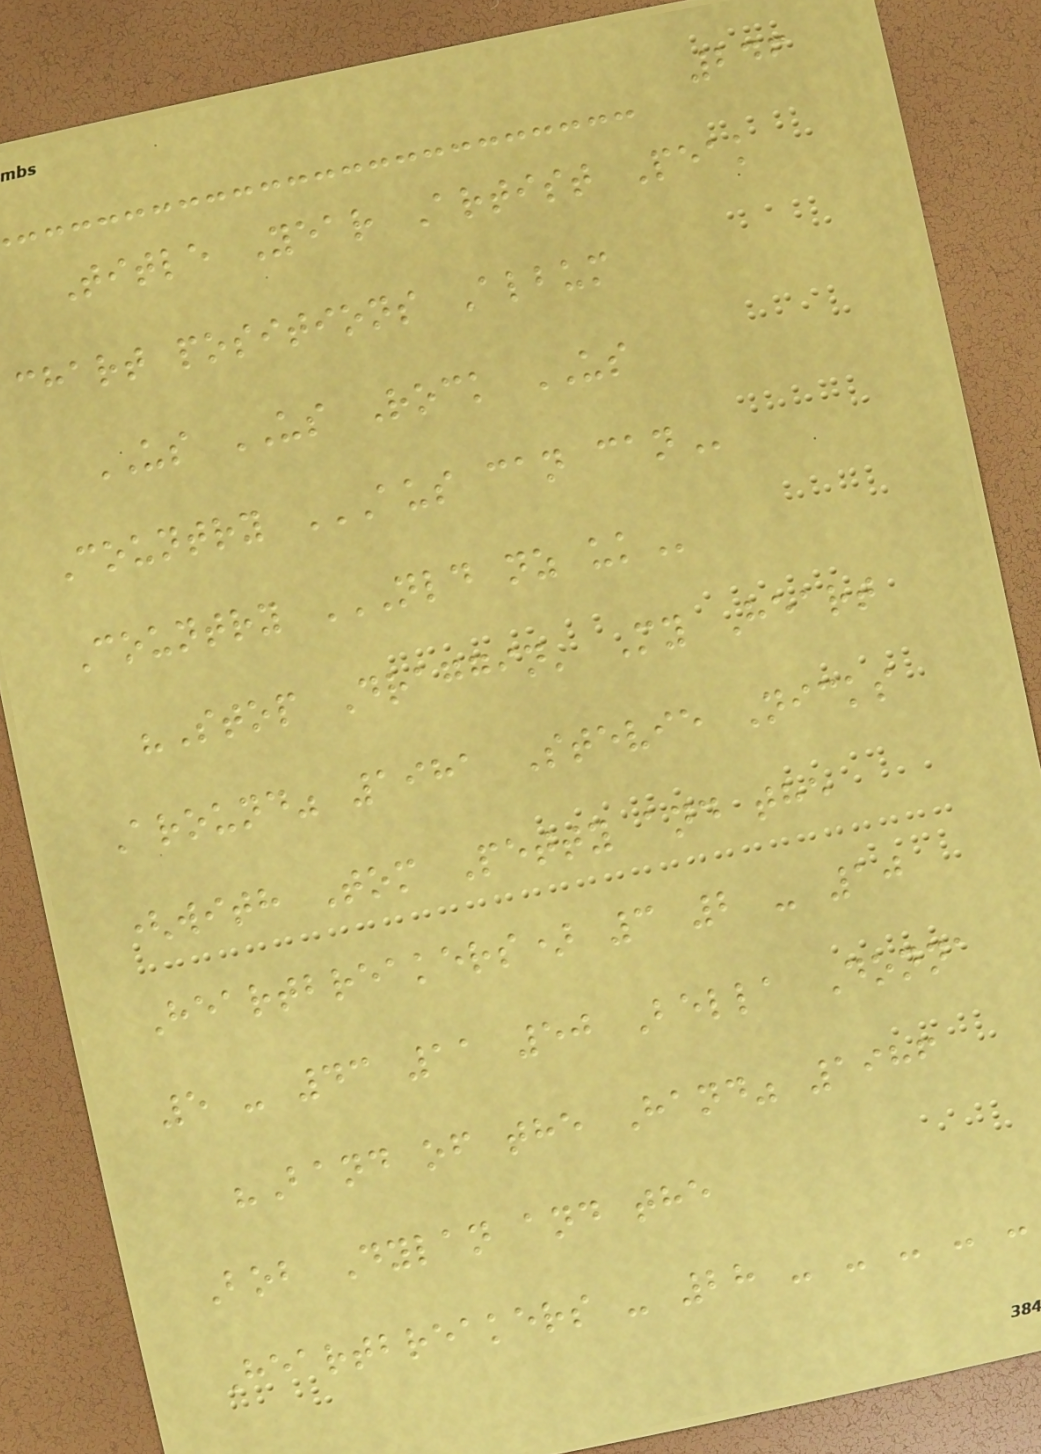246
Title Year Artist Peak
chart positions Album
US US Rock US
Country AUS CAN CAN
Country NLD NZ UK
"Stop Draggin' My Heart
Around" 1981 Stevie Nicks
(with Tom Petty and the
Heartbreakers) 3 2 - 10
5 - 43 11 50 Bella Donna
"Band of the Hand" 1986
Bob Dylan and the
Heartbreakers - 28 - - - - -
